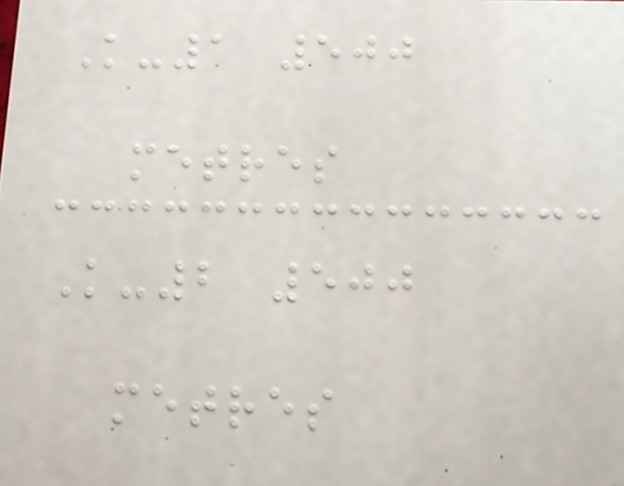K-1 500
metres
K-2 500
metres
